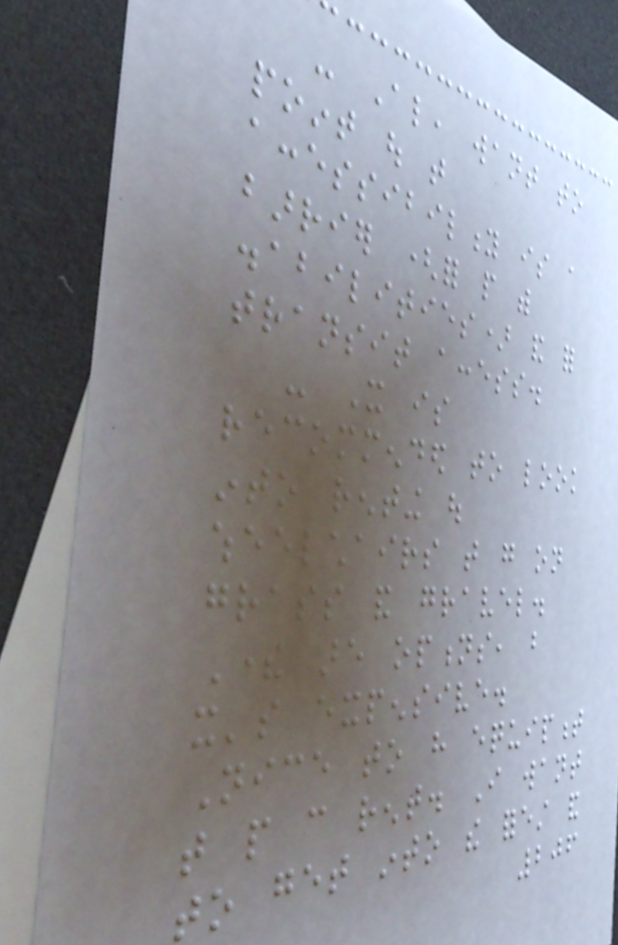- Also, want to
point out that
accessibility is a
barrier (for people with
disabilities) and for
transit access.
- It is
recommended to look
into renting out
wheelchairs that go on
grass and gravel.
There are options, but
it's expensive.
Nice to have equipment
that people can rent. I want
to get into the forest and
206
